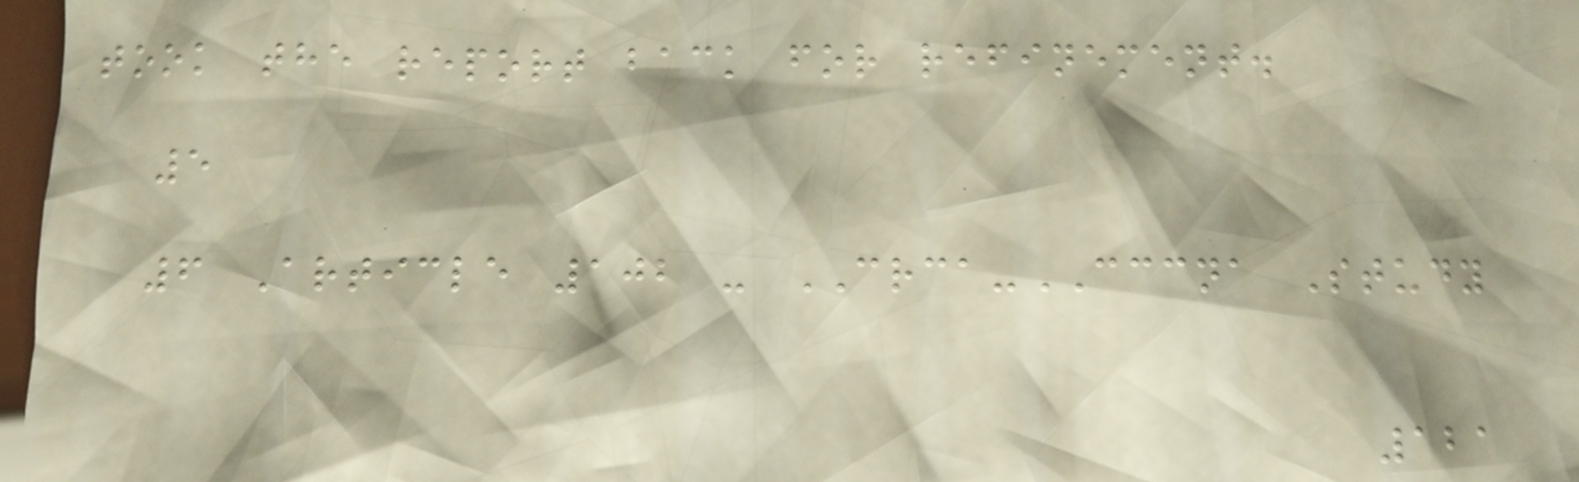took the report back for refinement.
5
6 Article 102 - CRCA-CCCNA Study
121
